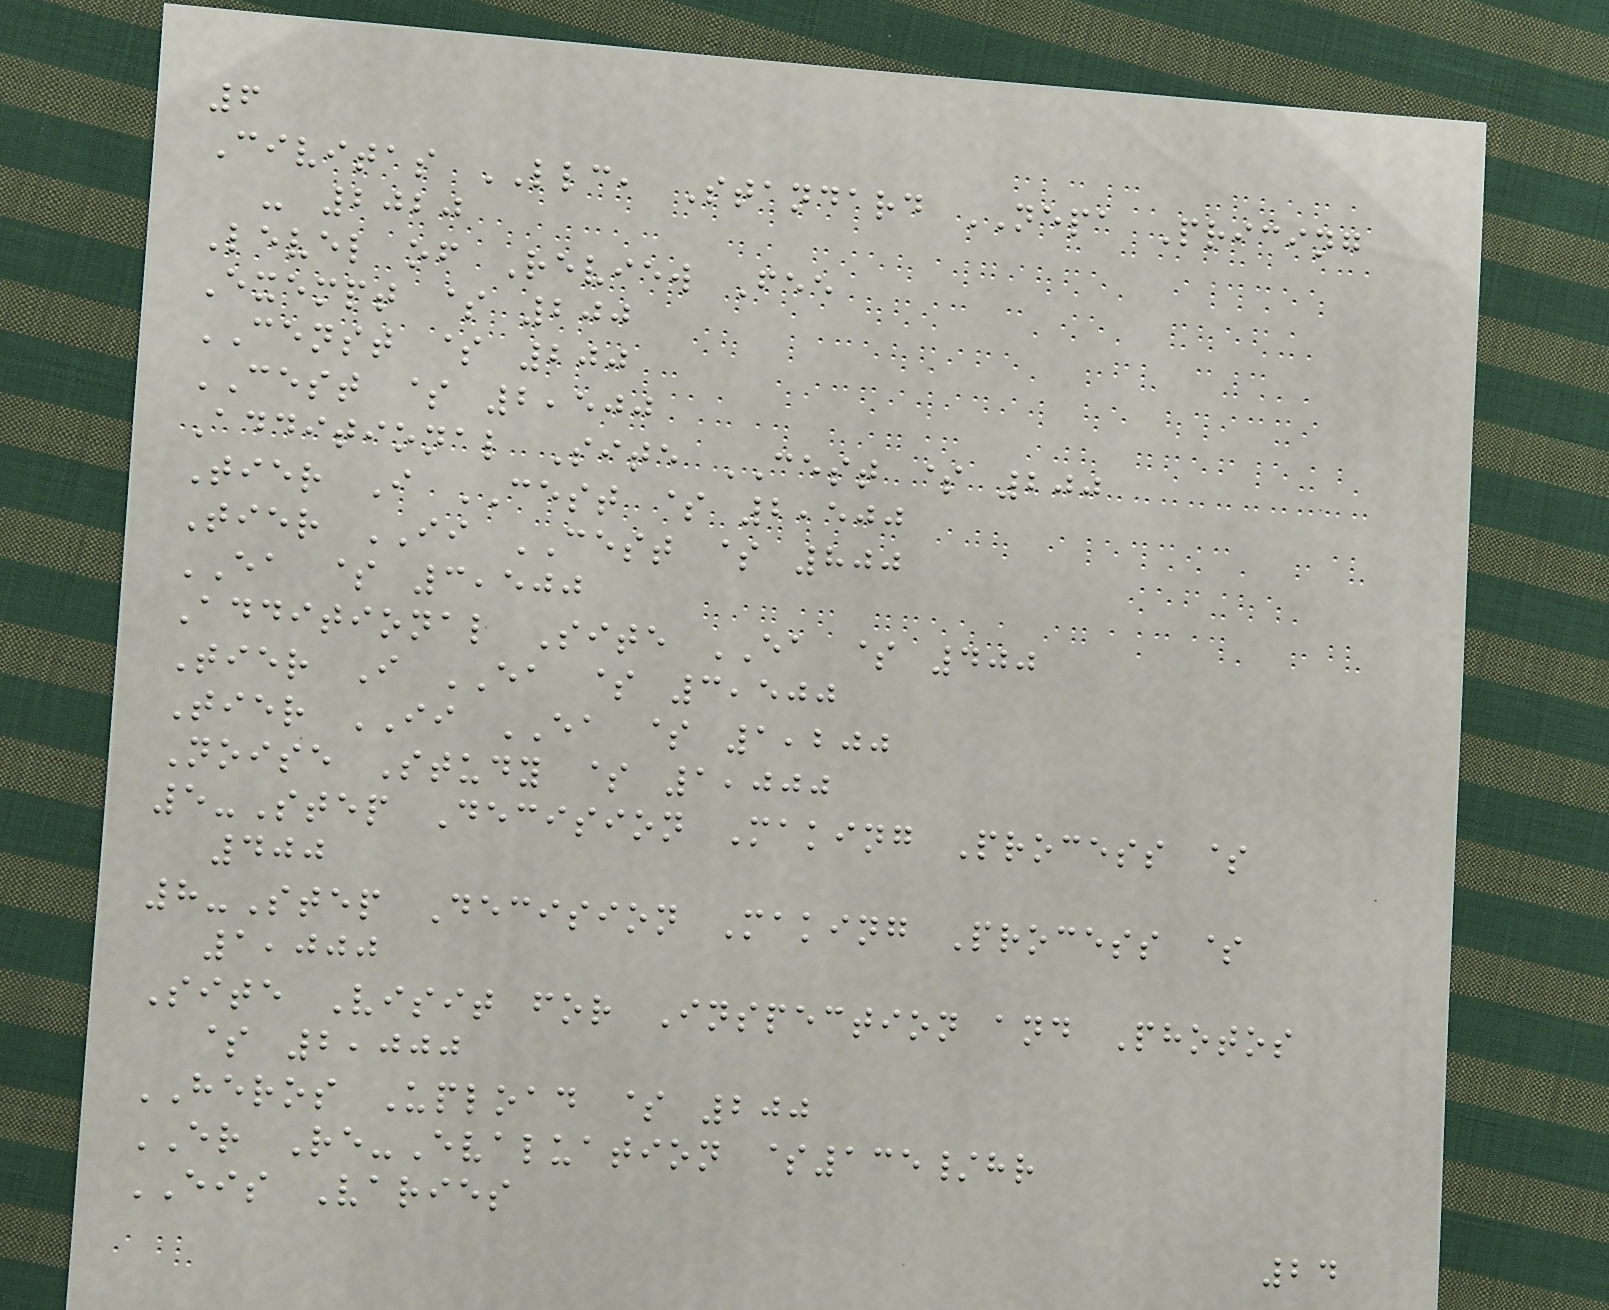6
Civitas LLC, Standard NEPA Pricing
- 2020
Level of Review Fee
Exempt $ 200
CENST $ 200
CEST $ 2,500
Additional Site CEST $ 200
Tier I CEST $ 2,500
Tier II CEST $ 800
EA $ 3,500
Additional Site EA $ 400
Tier I EA $ 3,500
Tier II EA $ 1,200
Noise Study $ 1,000
5-Step Decision Making Process $
400
8-Step Decision Making Process $
1,000
Site Visit for Inspection and Photos
$ 2,000
HEROS Upload $ 200
ER Re-Evaluation $135/hr
EIS Varies
24
